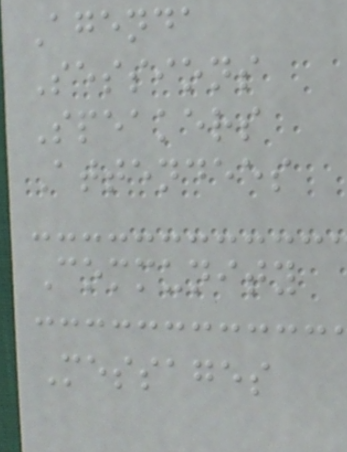Agenda
Sessions
Speakers
Attendees
Community
Messages
